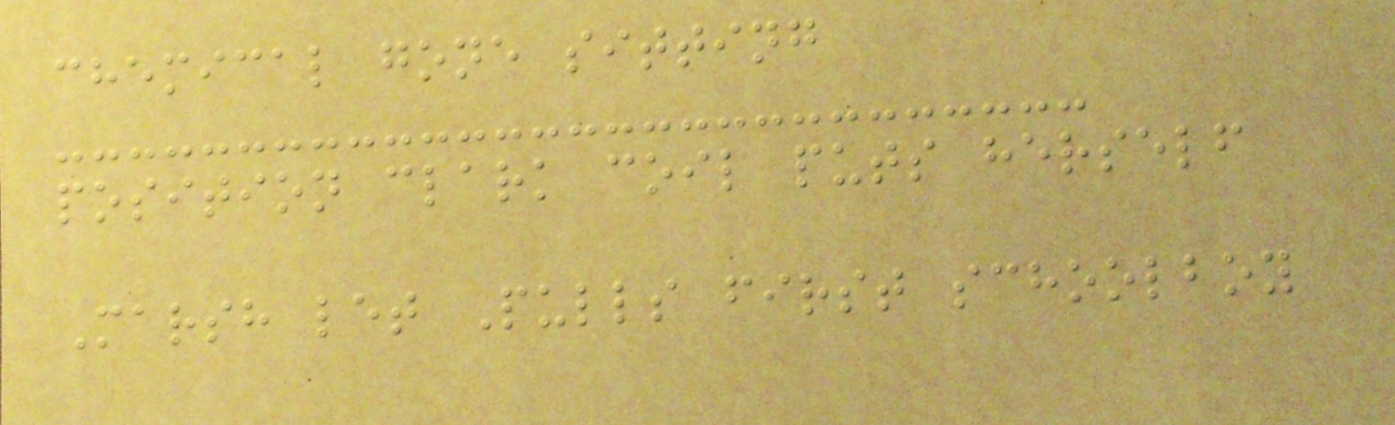chemical gone sitting
position clark coil puts herself
Marsh let Pulls first schoolboy
